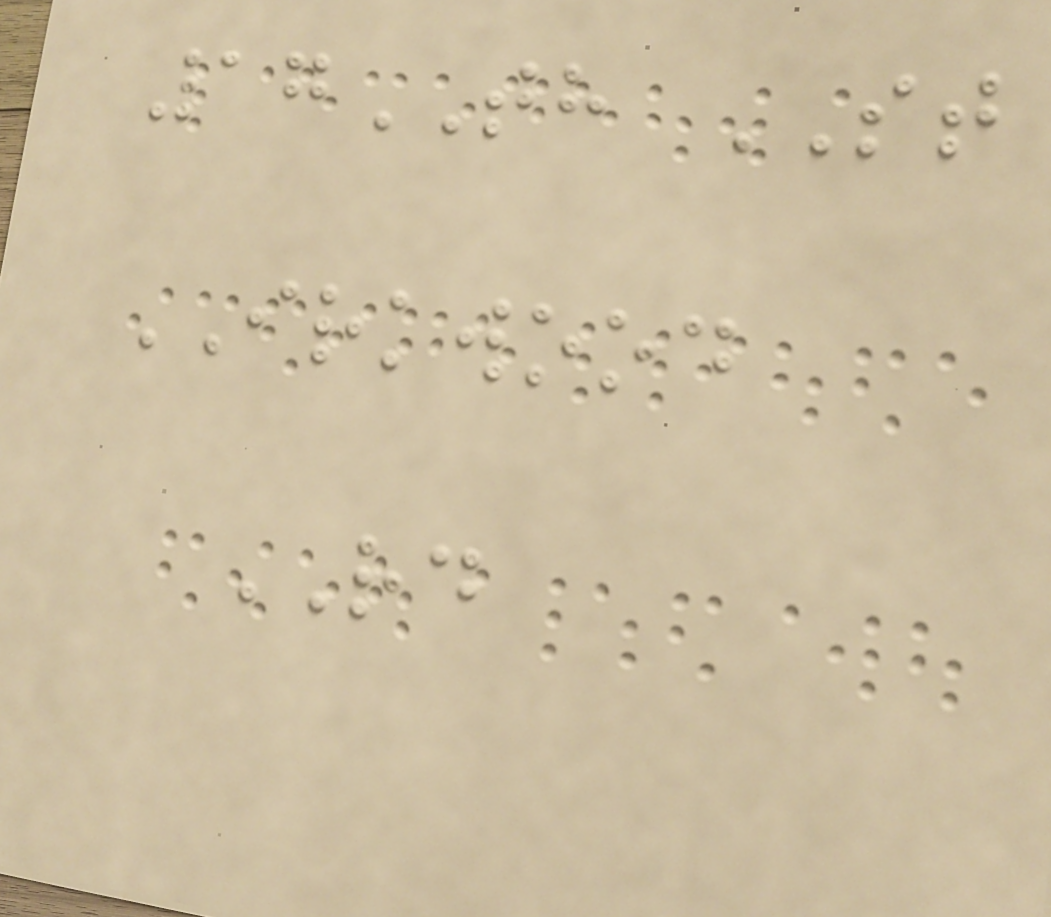17TH ST
IRKWOOD
RD
